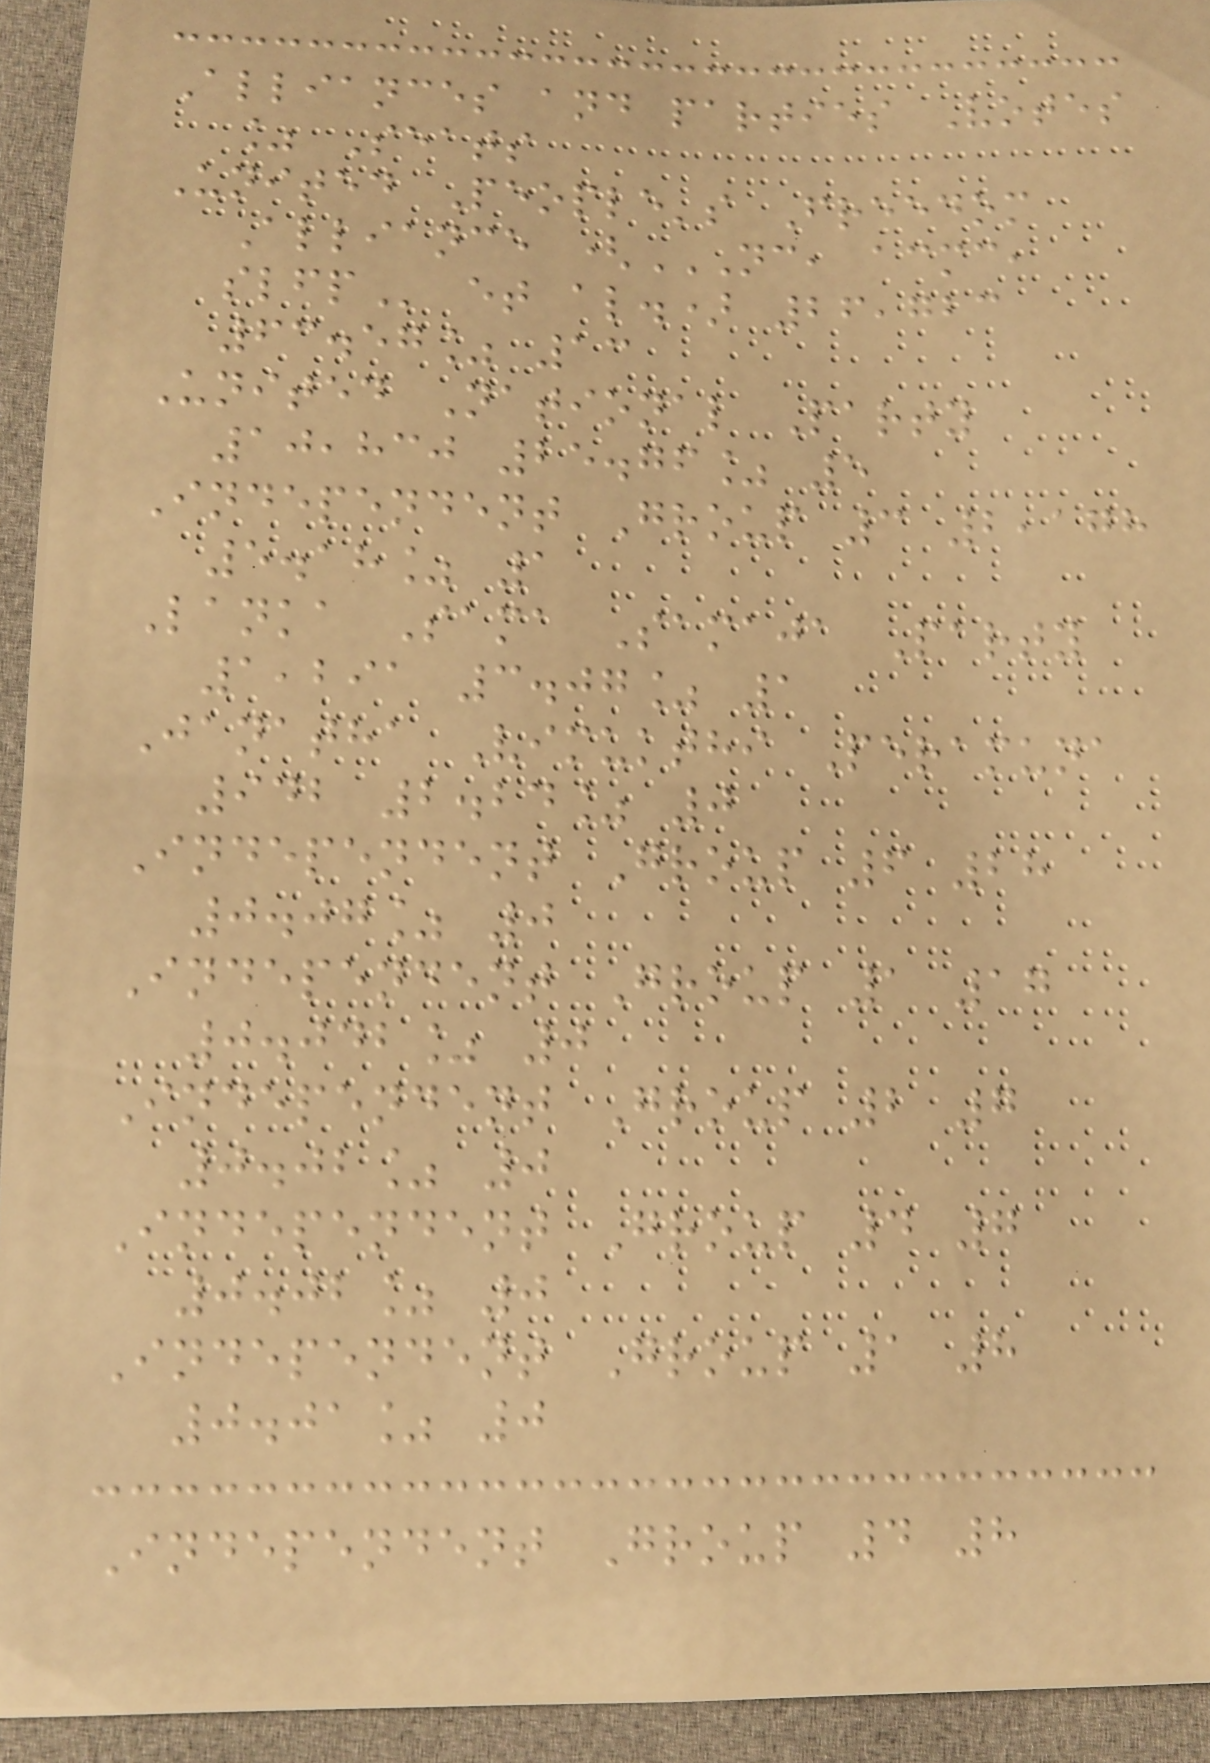Alliances and parties Votes
% Seats
United People's Freedom
Alliance (NC, ACMC,
SLFP et al.) 26,723
63.57% 13
United National Party
10,830 25.76% 5
Independent Group 3 2,178
5.18% 1
Lanka Sama Samaja Party
1,291 3.07% 1
Janatha Vimukthi Peramuna
942 2.24% 0
Independent Group 6 28
0.07% 0
Independent Group 1 17
0.042% 0
Independent Group 2 7
0.02% 0
Independent Group 4 7
0.02% 0
Independent Group 1 8
0.01% 0
Independent Group 4 8
